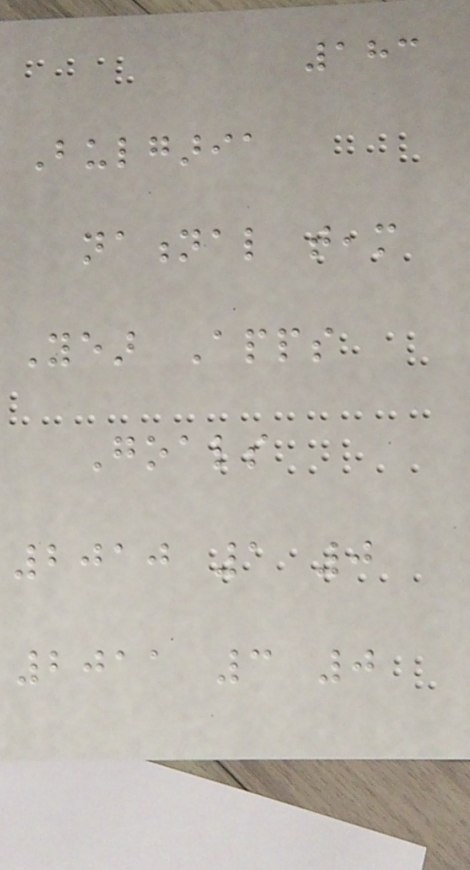183
Bulgaria
national team
Year Apps
Goals
2010 1 0
2011 3 0
